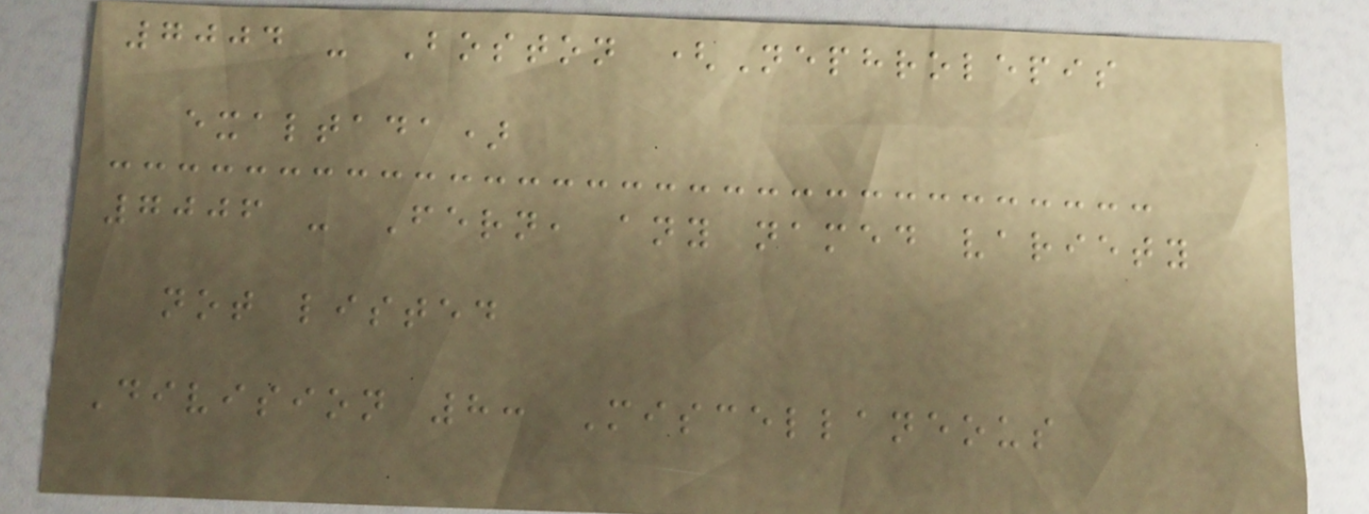7004 - Boston (Nephrolepis
exaltada)
7006 - Fern, any named variety
not listed
Division 8: Miscellaneous
